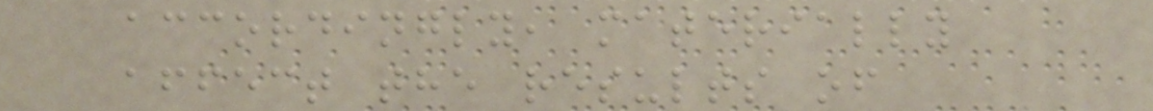accordingly, materially
affect the results of
